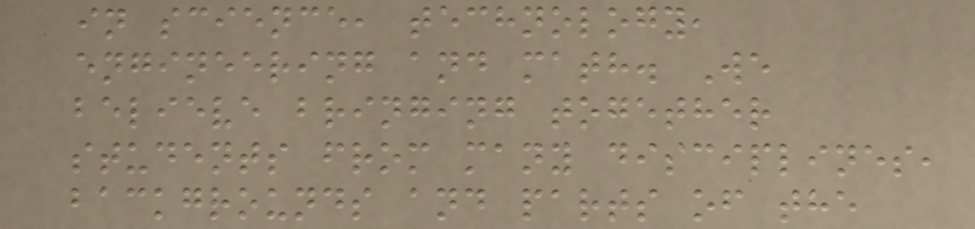in science, technology,
engineering and math. We
believe bringing together
students from many disciplines,
backgrounds and parts of the
